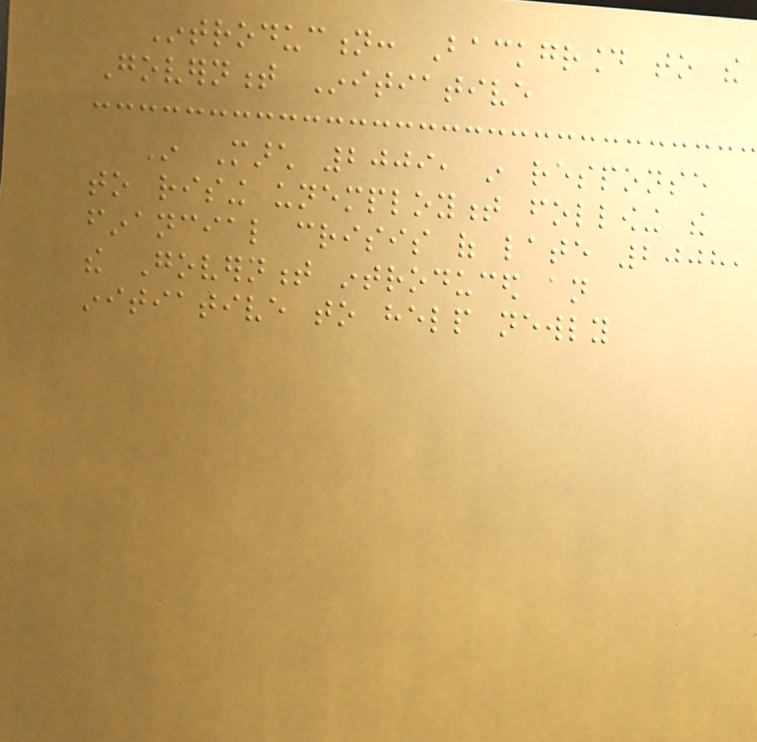Introduction: Background to the
Government Initiative
In March 2009, in response
to rising unemployment following the
financial crisis of late 2008,
the Government introduced an
initiative to help newly
